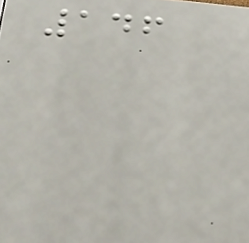146
